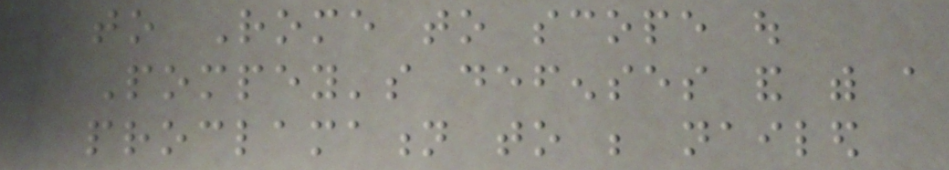to Rome to scope out
Pompey's defenses and with a
proclamation to be nailed
